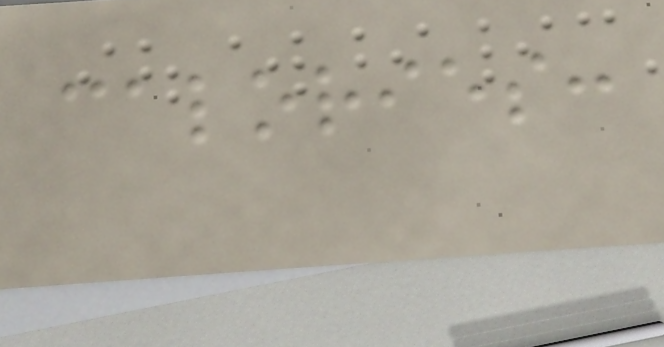calories:
